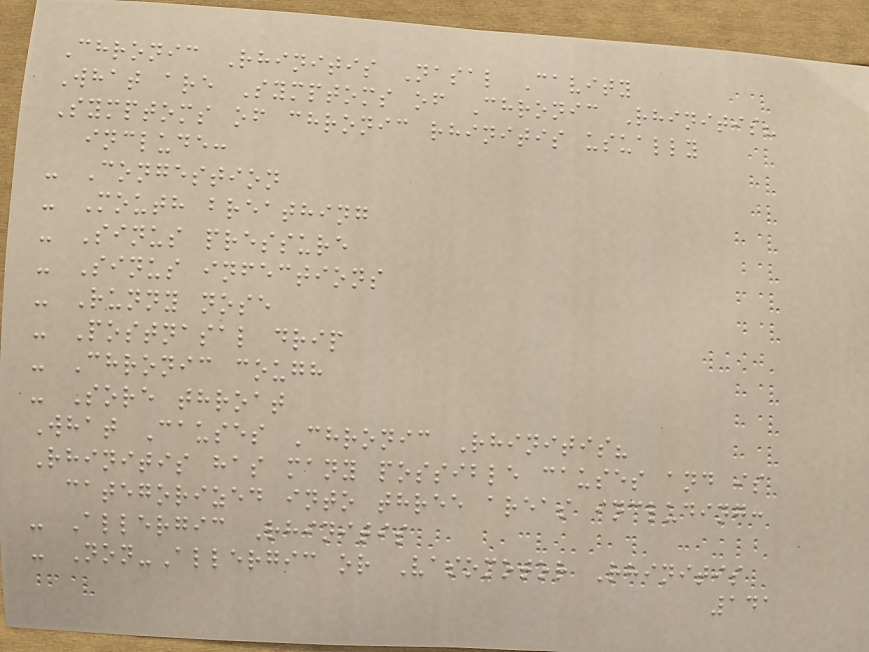Chronic Rhinitis Nasal Cavity
What are Symptoms of Chronic Rhinitis?
Symptoms of chronic rhinitis usually
include:
- Congestion
- Mouth breathing
- Sinus pressure
- Sinus infections
- Runny nose
- Postnasal drip
- Chronic cough
- Sore throat
What Causes Chronic Rhinitis?
Rhinitis has many possible causes and is
categorized into three areas including:
- Allergic Rhinitis
- Non-Allergic or Vasomotor Rhinitis
141
